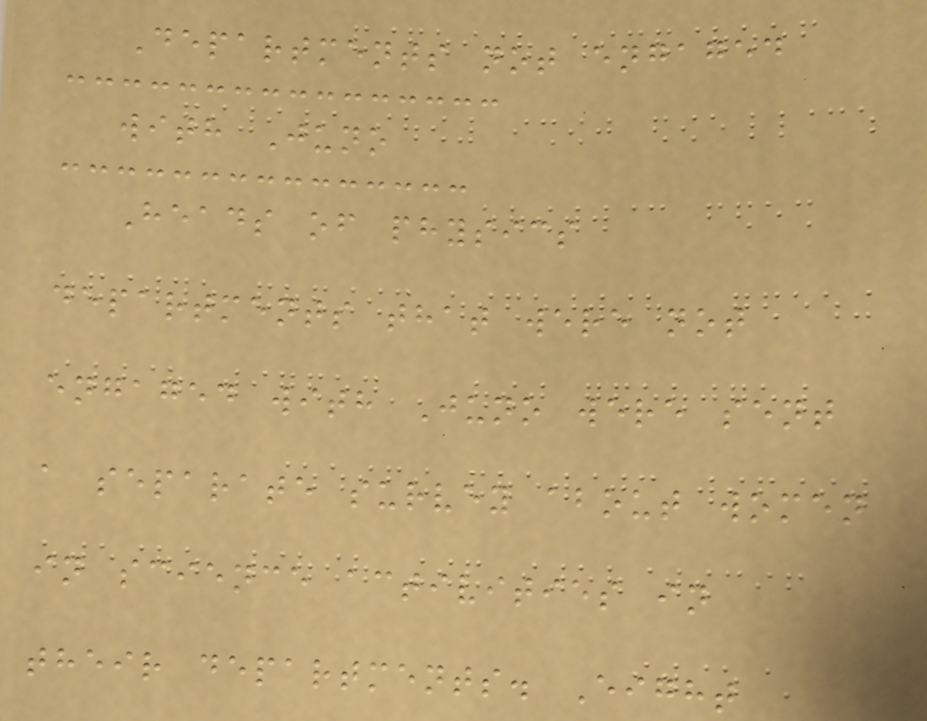Departments not engaged
with Juno
Heads of physics
departments that were not
engaged with Juno were sent
a separate survey about women
in science activities in
their departments. Eight
